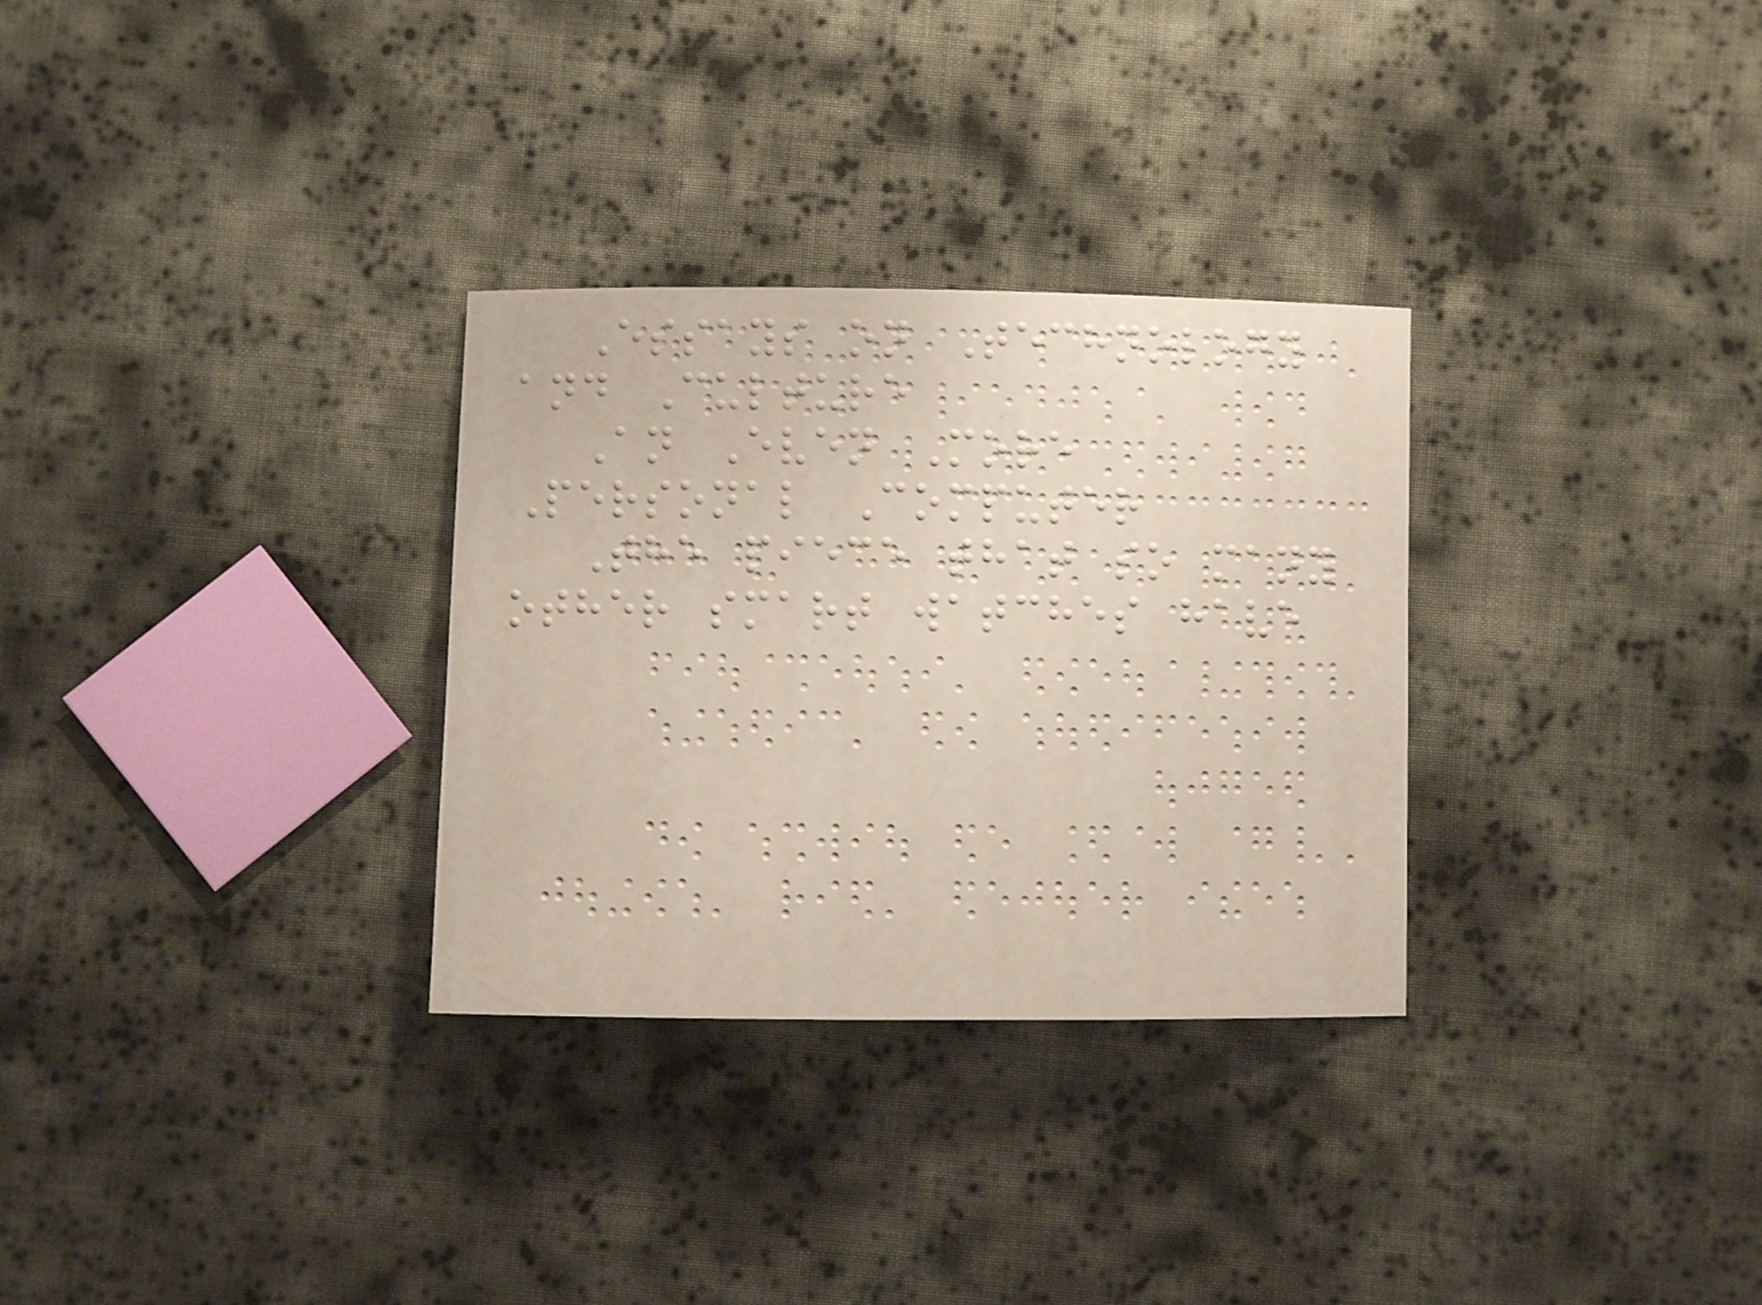Essays on Technology
and Culture
An Even More
Personal Computer
The piece that so many
other smart watches have
